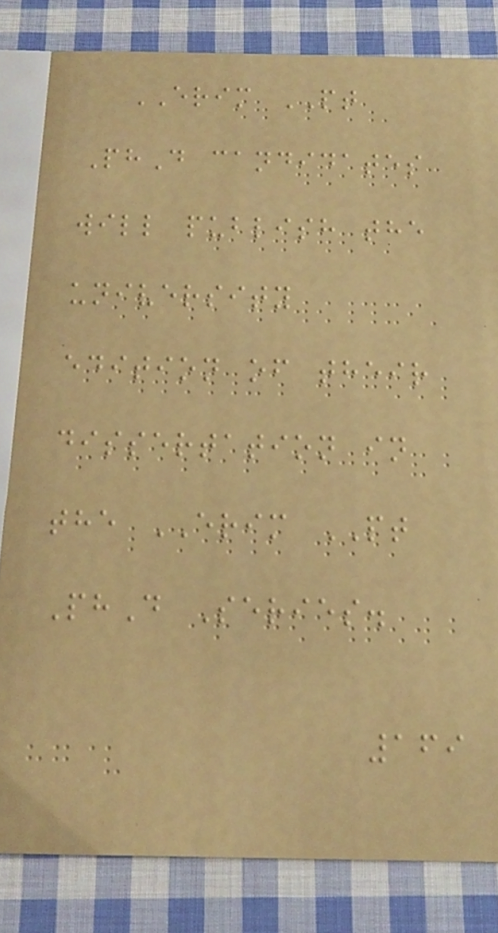ERIM PT
PhD candidates
will publish the
university
edition of their
dissertation in
the ERIM PT
PhD Series.
169
